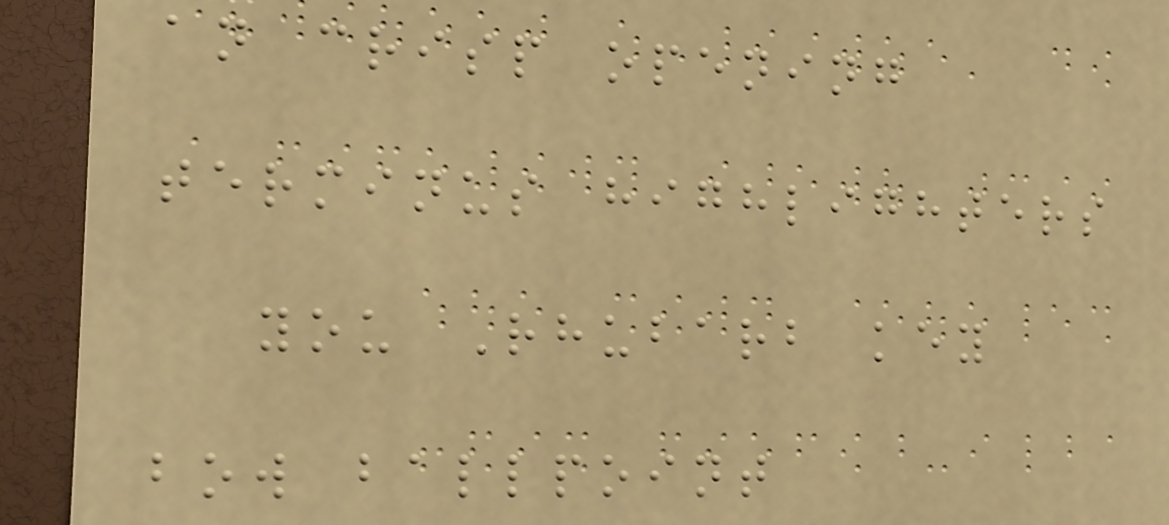an crisp opening
terminus highlighters
you Rhubarb key
bow ballpoint
